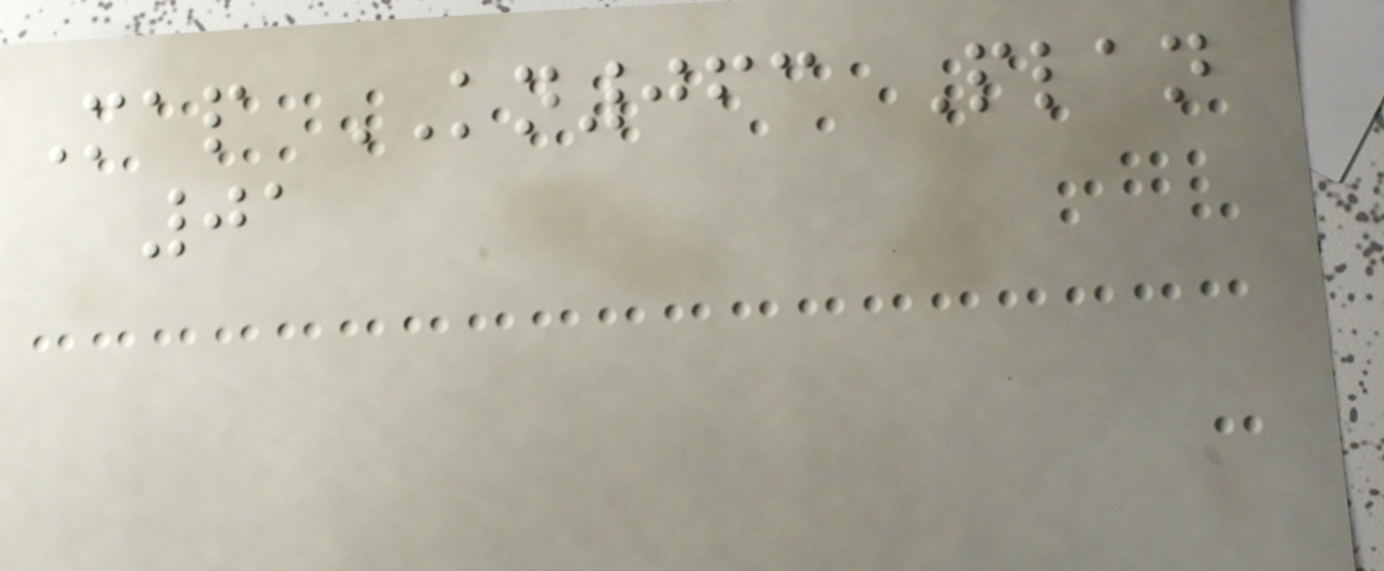Map KN063 Plan
01
